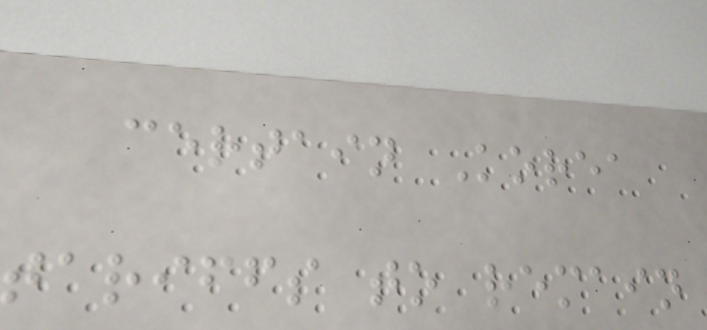certain Korea
tariffs to remain
